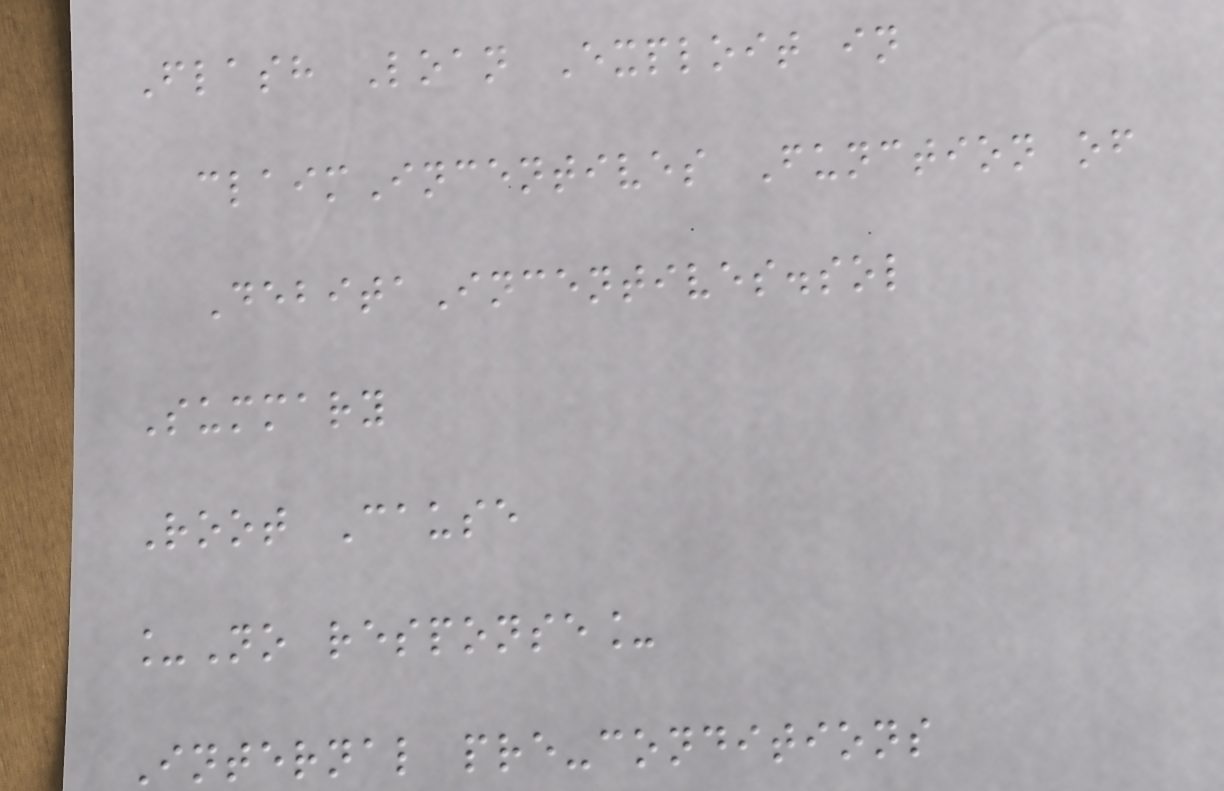Flash Loan Exploit in
claimIncentives Function of
DebitaIncentives.sol
Summary
Root Cause
_No response_
Internal pre-conditions
